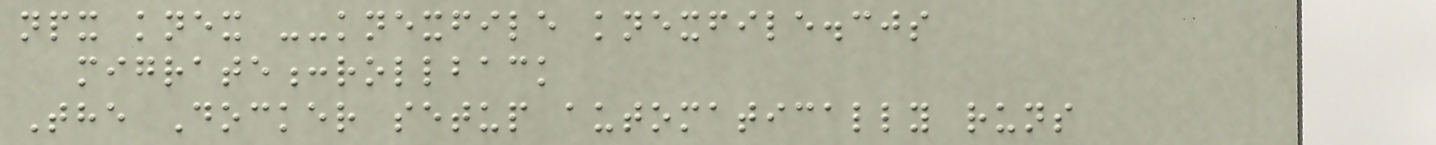npx knex --knexfile knexfile.cjs
migrate:rollback
The Docker setup automatically runs
